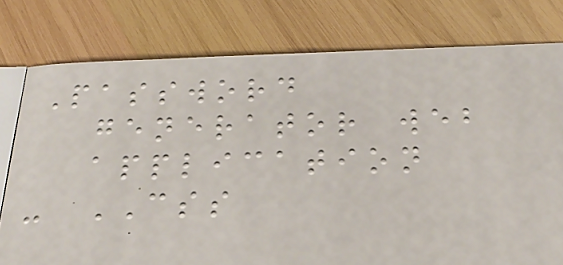Password
generator web
application
- CSS
